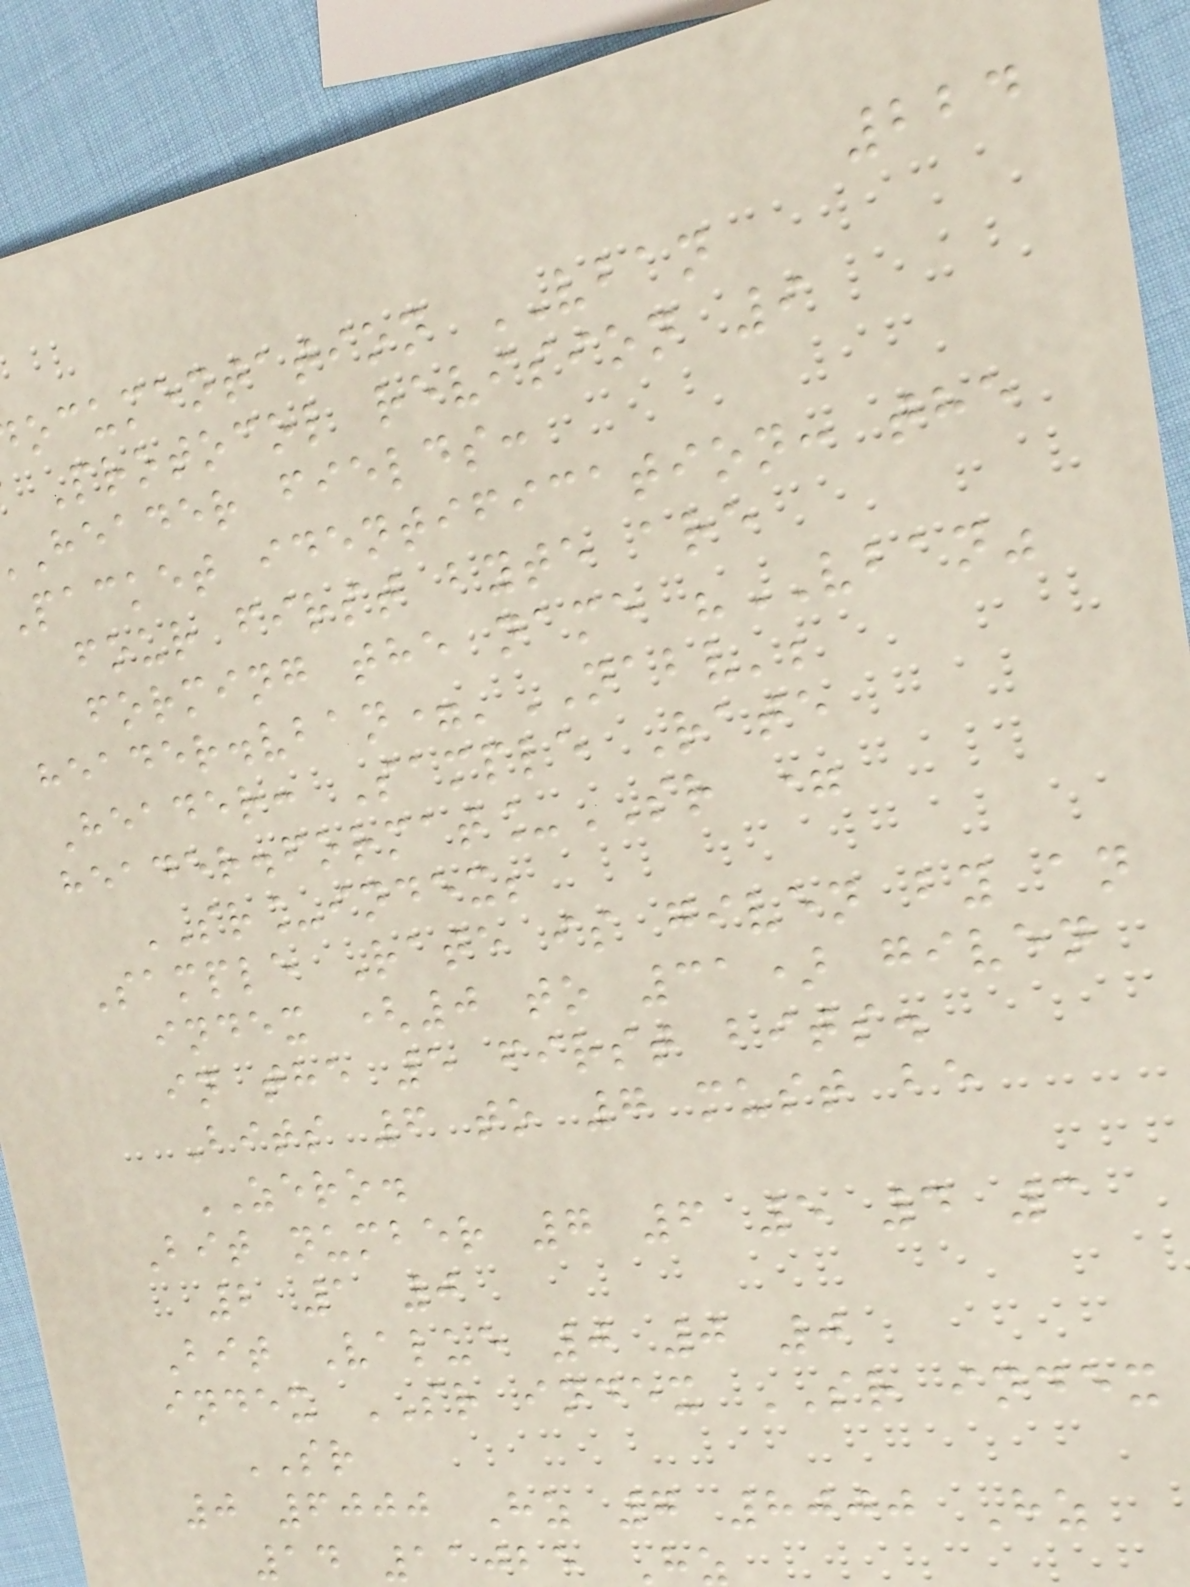224
ocumentation VBAN
Protocol revision 9
header fields:
Packet identification: the
four first byte are
forming the name "VBAN"
header.vban='NABV';
Header: Sample Rate
header.format_SR =
SR_index;
Sample Rate is given by an
index (0 to 31) given
in the 5 first bits.
Bits 6 to 7 must be
ZERO.
Bit number 7 6 5 4 3
2 1 0
Bit Value 0 0 0
index SR index SR index
SR
0 6000 Hz 7 8000 Hz
14 11025 Hz
